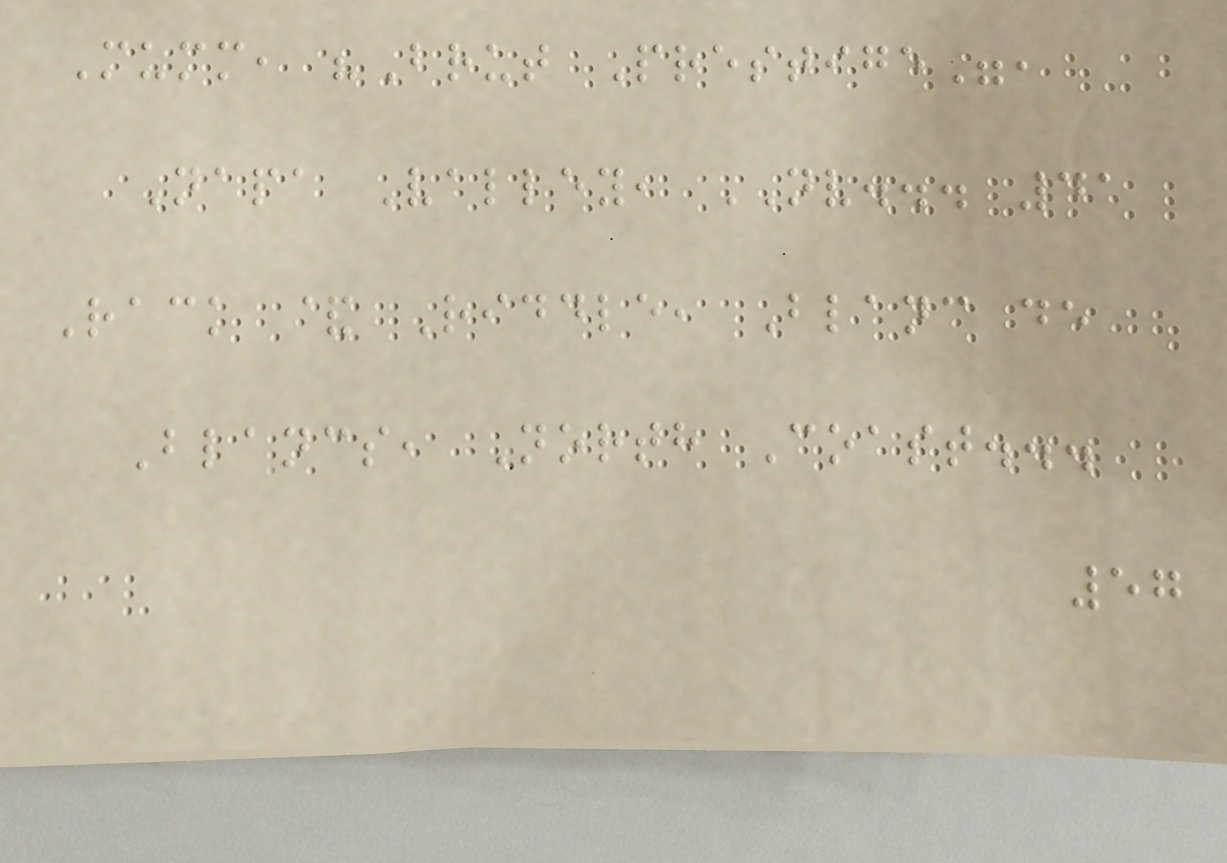Mumm, "Brut Prestige",
Napa Valley, NV... 41
Rack & Riddle, Blanc de
Blancs, North Coast...
57
